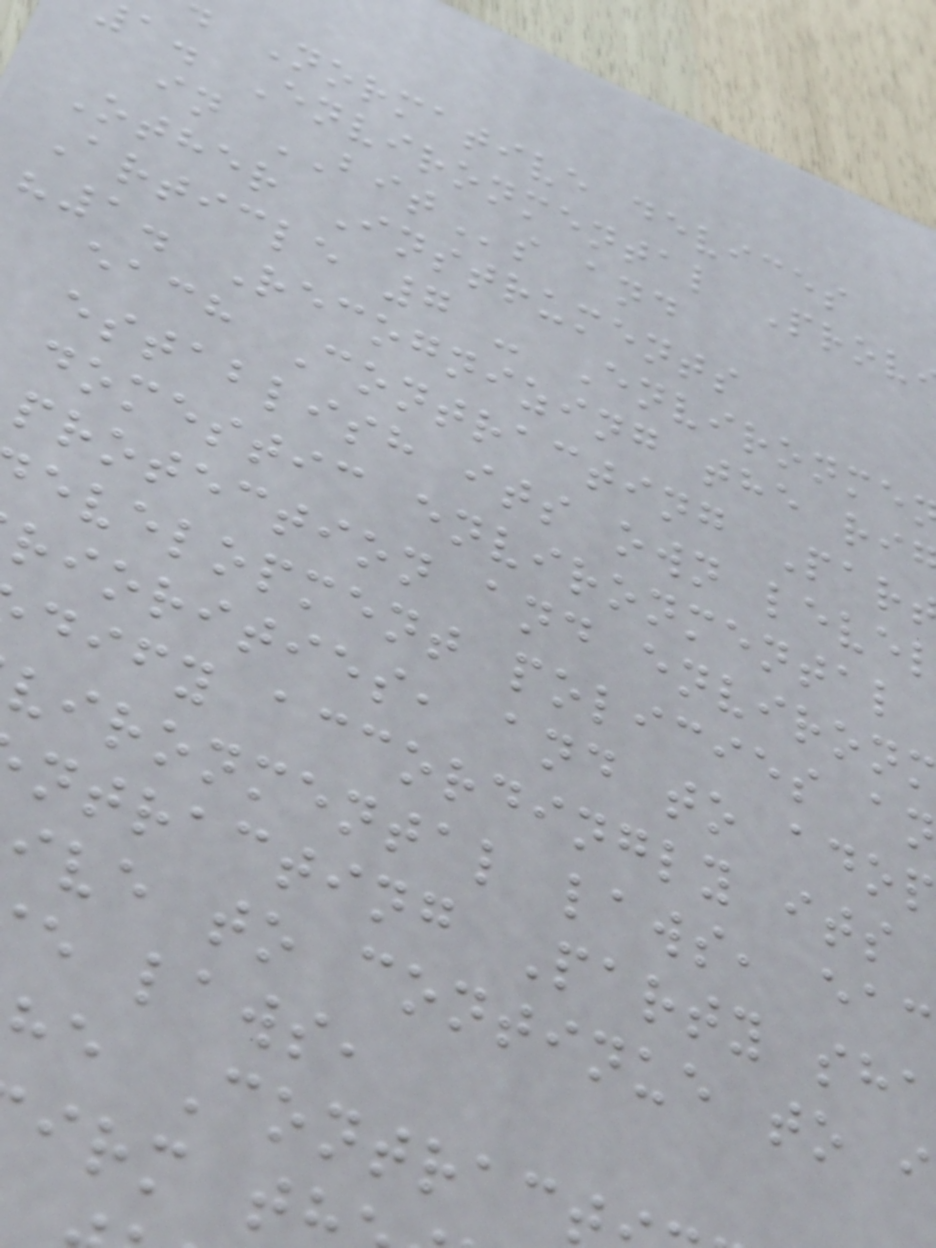Normative devices
a. Environmental Prov
in BITs and
Other Instruments
Article 7 - Environme
"1. Recognizing the ri
each Contracting Par
establish its own leve
domestic environmental
protection and environm
evelopment policies an
riorities, and to adop
dify accordingly its
vironmental laws, eac
ntracting Party sha
ive to continue to i
e laws,
he Contrac
